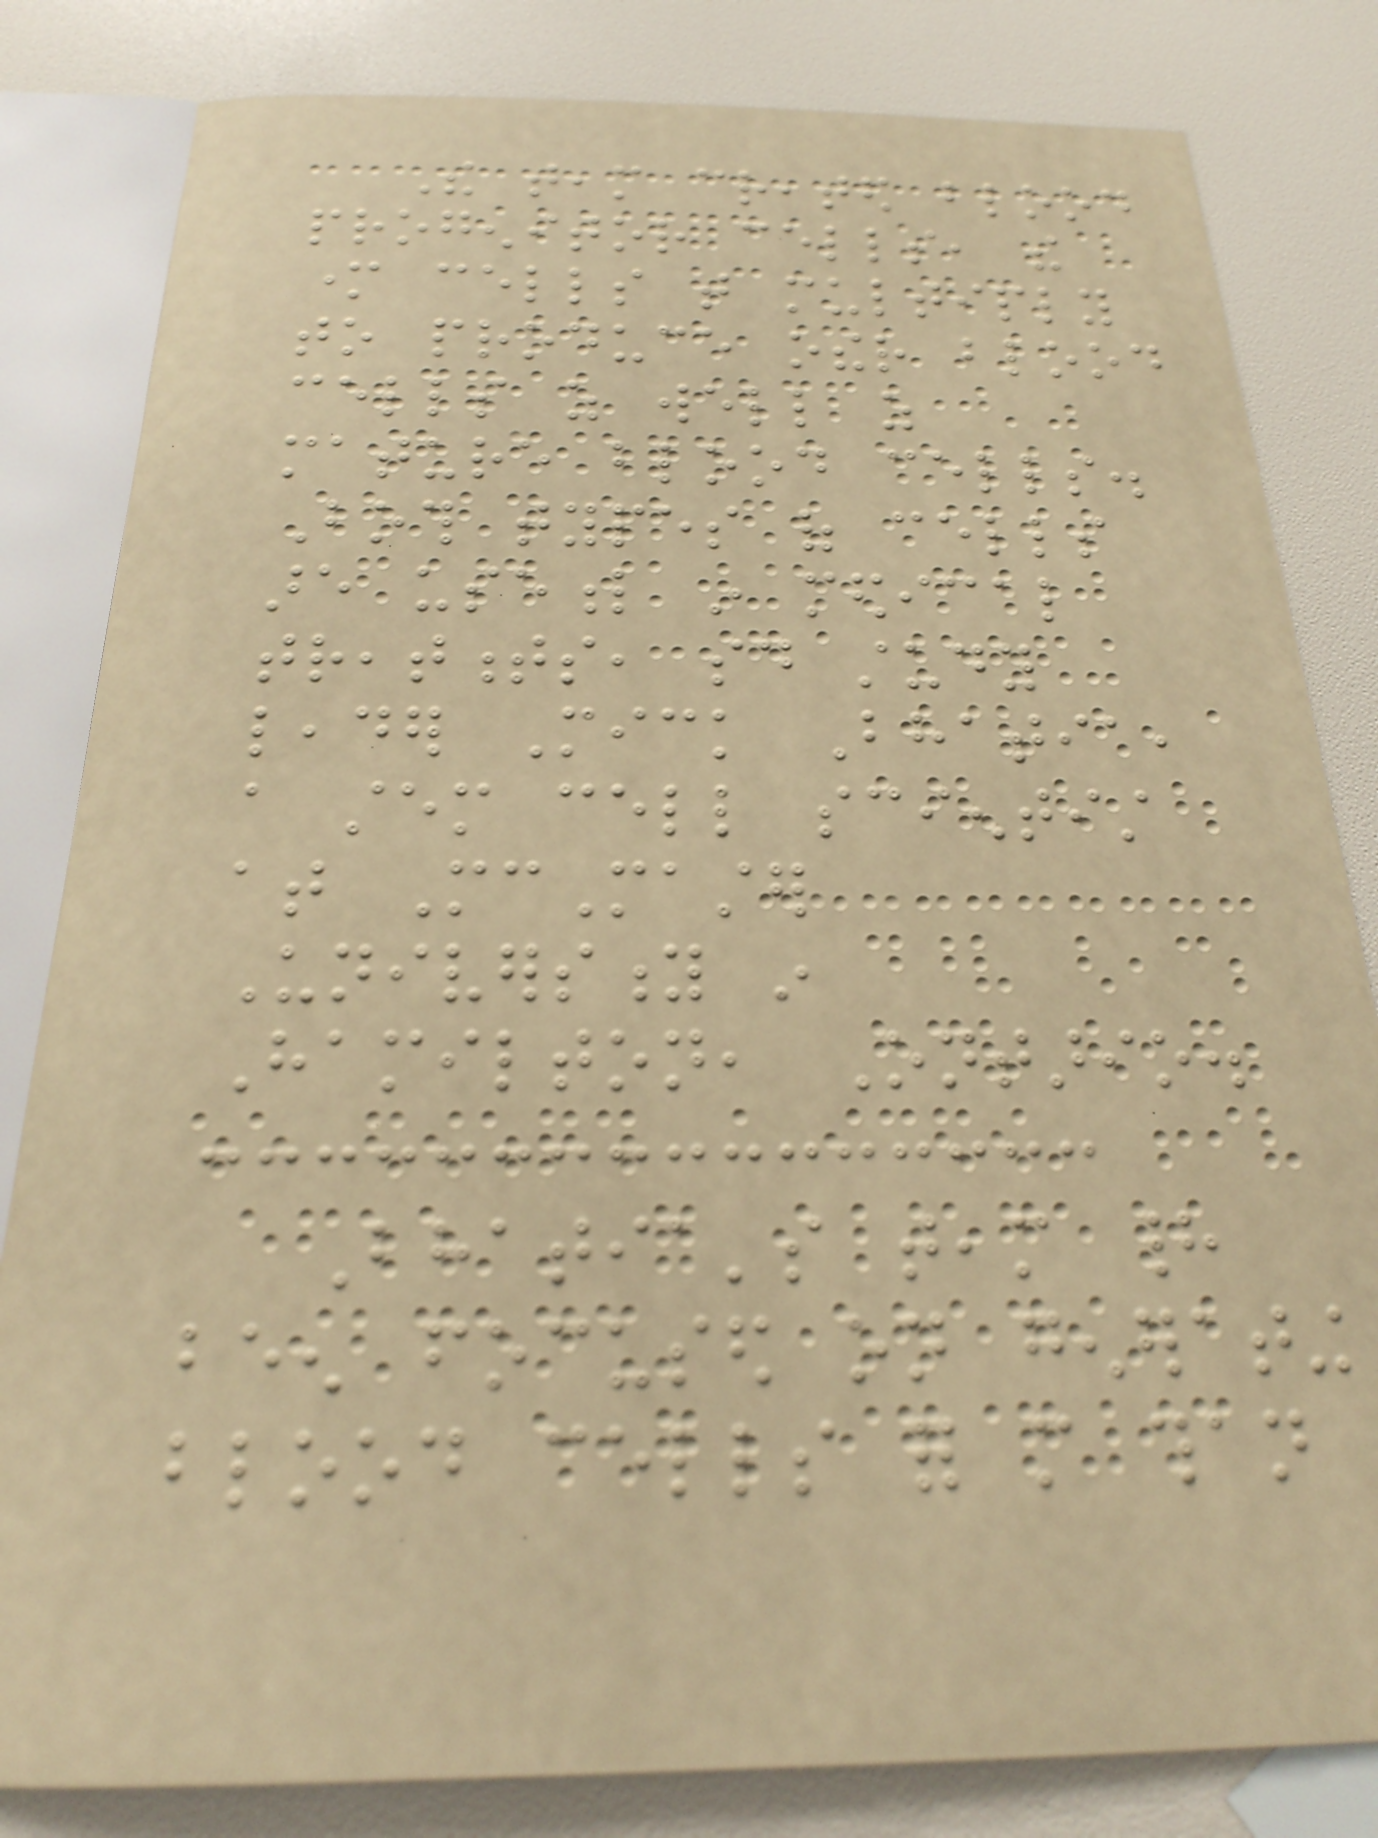The team created blood
progenitor cells, the
mother cells that multiply
to produce other blood
cells as well as
mature blood cells.
Both types of cells
are useful in medical
treatments, said study
leader Mick Bhatia,
a stem cell scientist
at McMaster
University in
Hamilton, Ontario.
Bhatia's team had
been focused on generating
blood cells for more than
